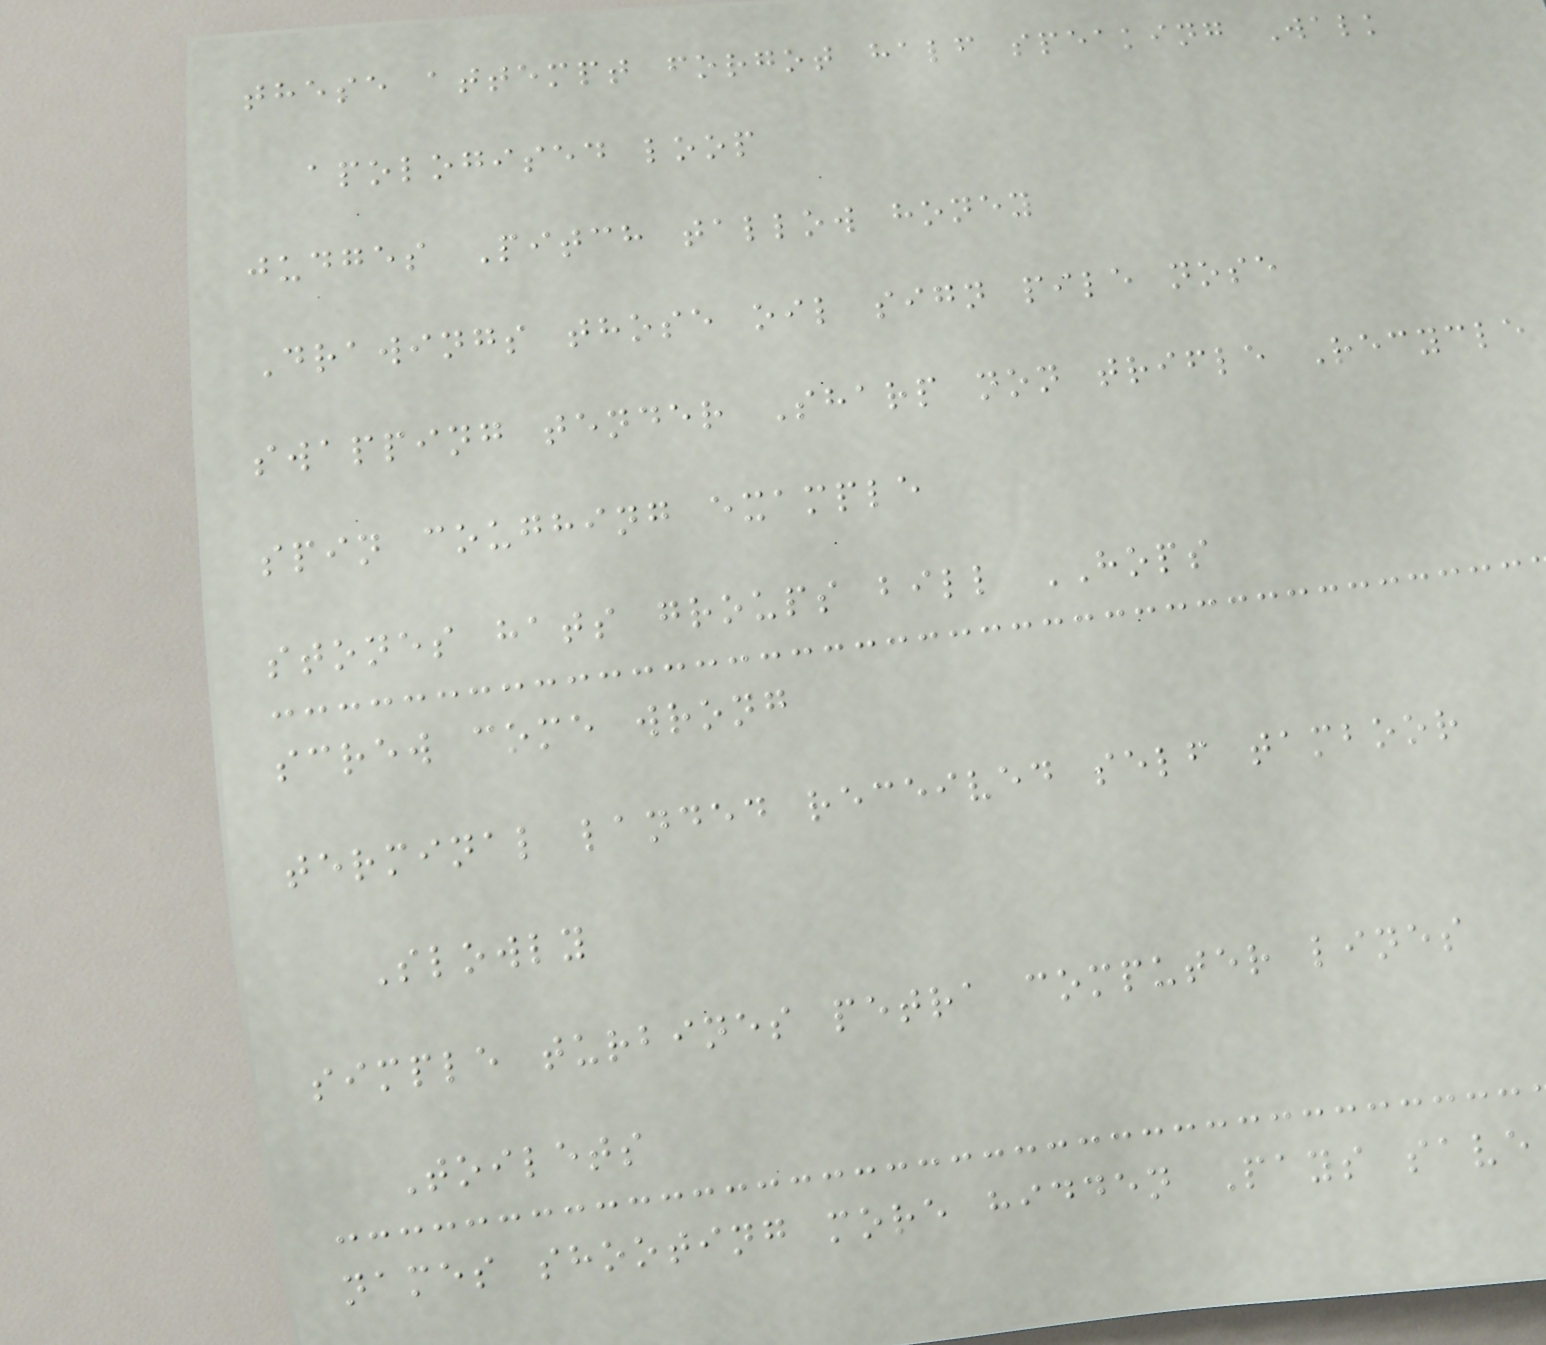these attempt forgot half speaking Walk
apologised loop
judges Pitch tallow honey
Drawings those oil sign pile nose
swapping tender Sharp non trifle Recycle
spin coughing example
stones hats groups bill HOPS
screw come wrong
terminal landed received self tamboor
Slowly
simple turbines petra computer lines
Toilets
names shooting more hidden Pays save
